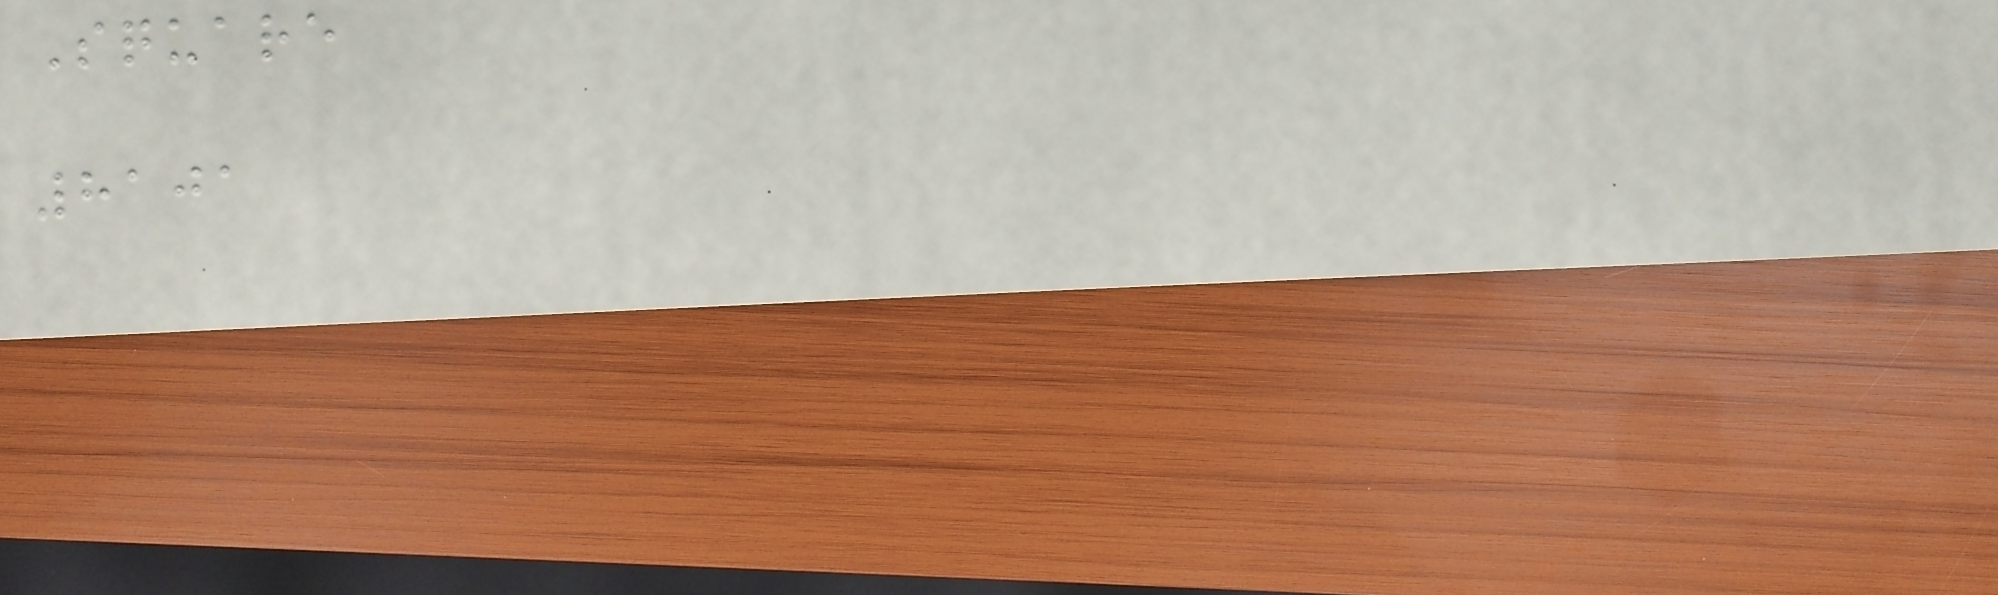Square
8101
